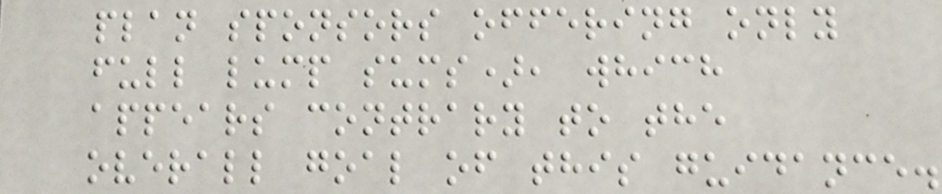plan sponsors offering only
full lump sums), which
appears contrary to the
overall goal of this guidance.
